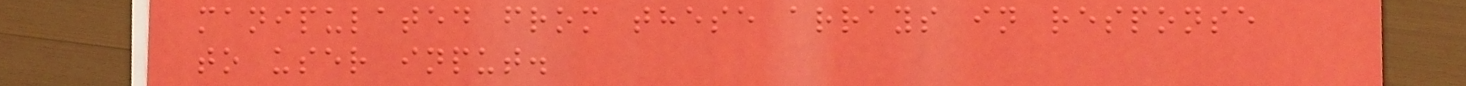manipulated from these arrays in response
to user input.
